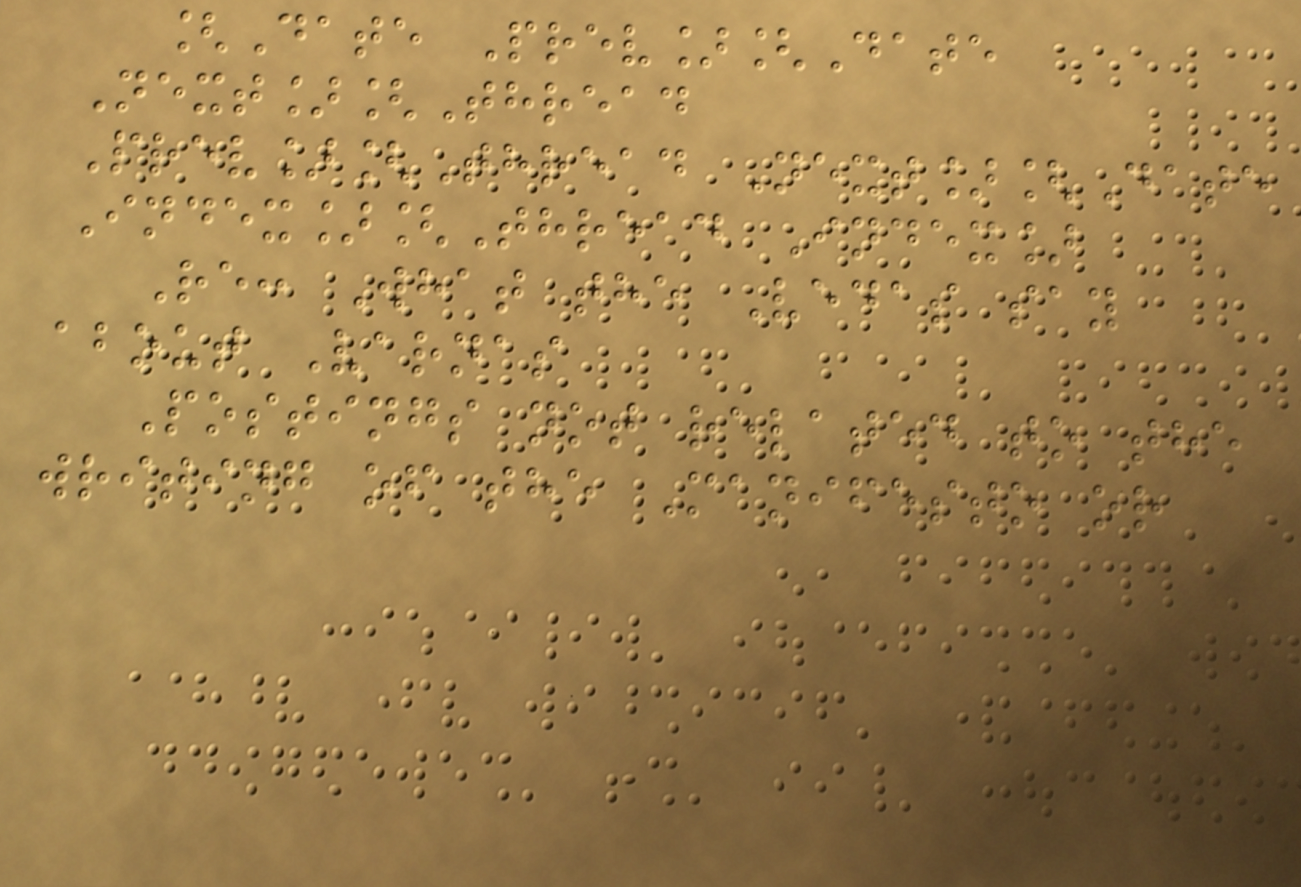[Date Prev][Date
Next][Thread
Prev][Thread Next][Date
Index][Thread Index]
Re: What the Vedas say
about Varnas
Postings not related to the
writing of the Manifesto or
